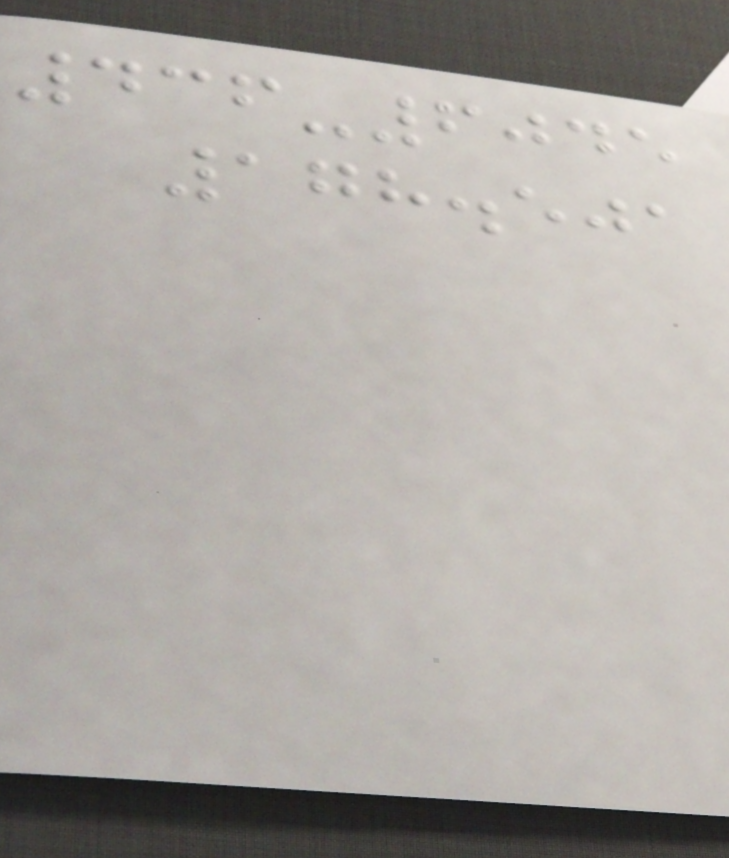436-6045
178.501
